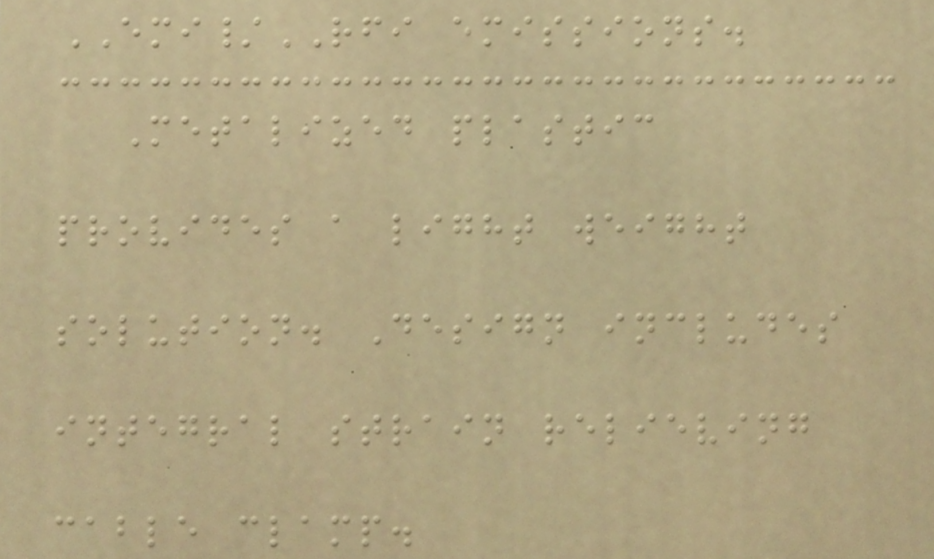EMI/RFI emissions.
Metalized plastic
provides a light weight
solution. Design includes
integral strain relieving
cable clamp.
